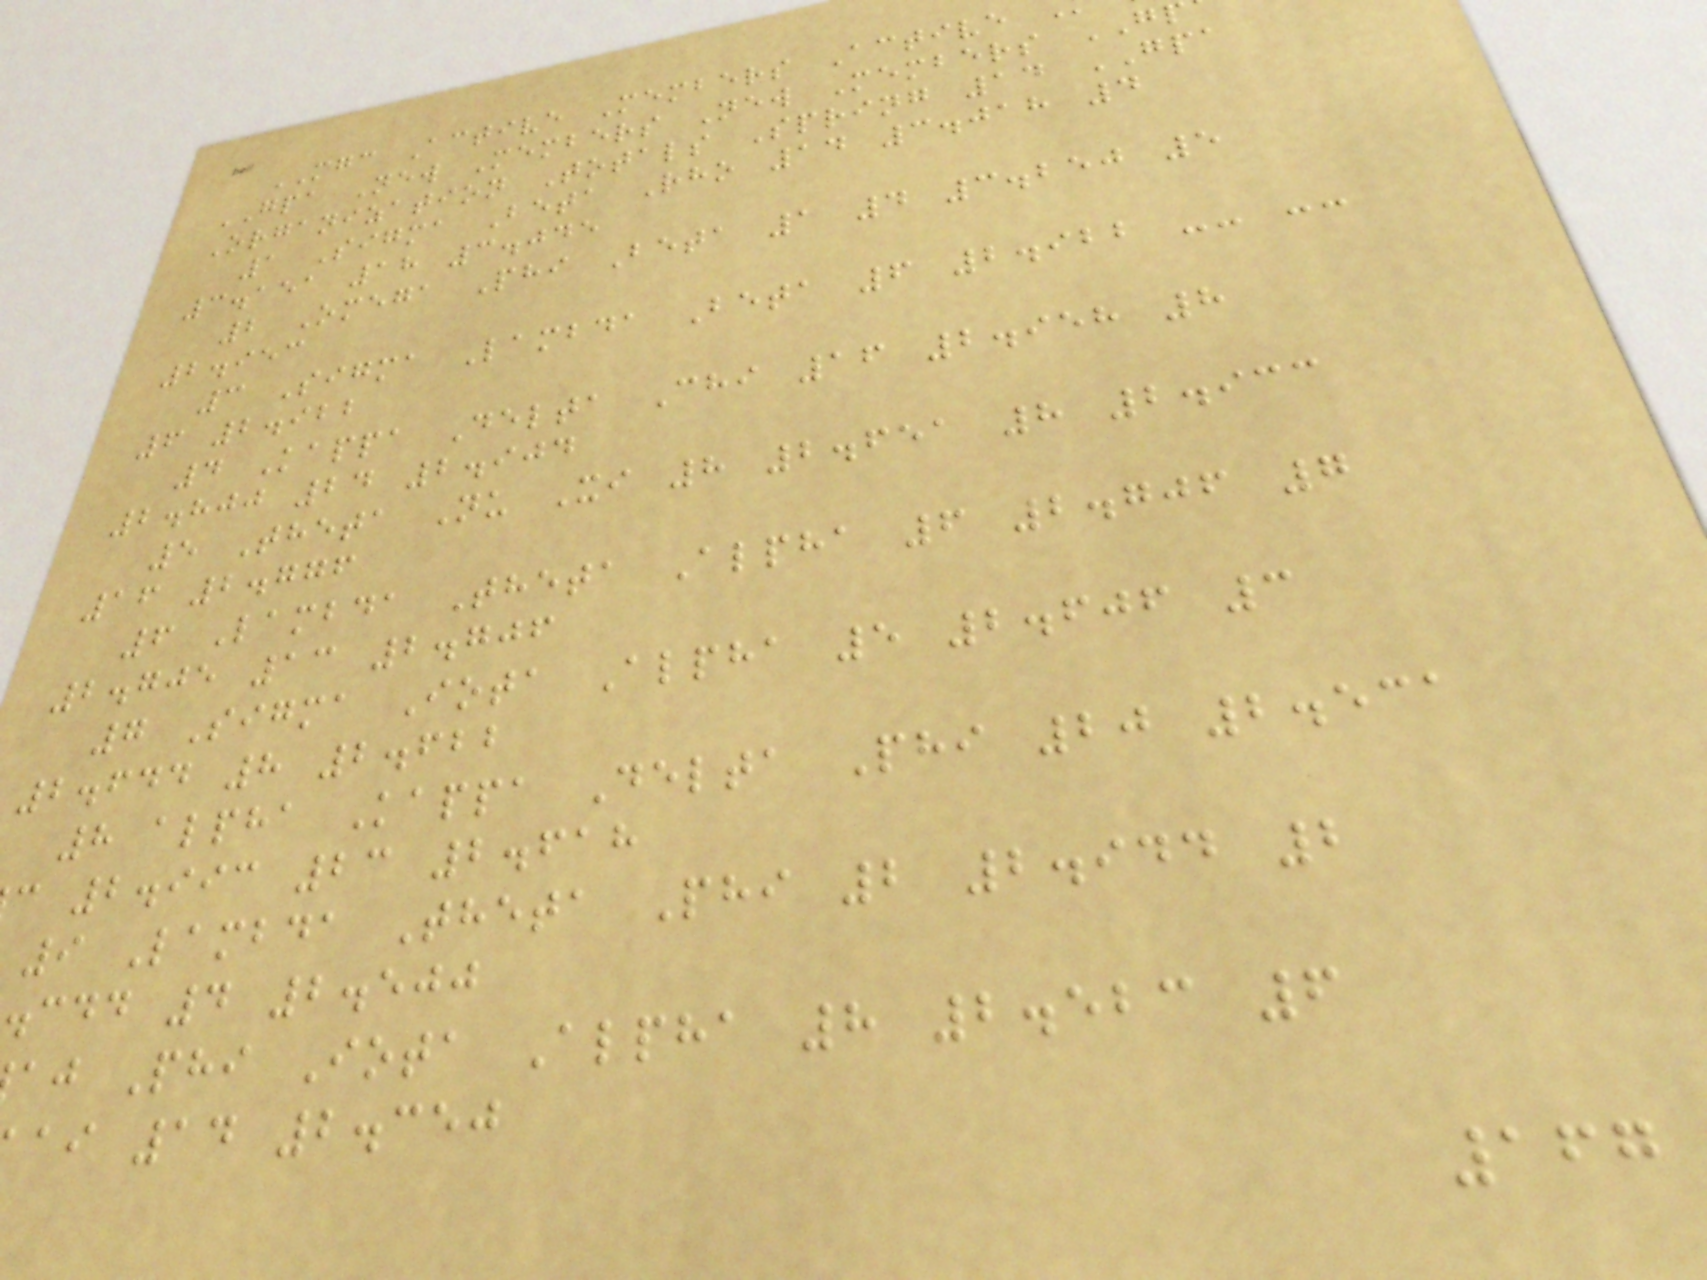MGC Active Members Active
GPA New Members New Members
Organization Totals Spring 14 GPA
1 Sigma Beta Rho 14 3.018 4
3.151 18 3.045
2 Omega Phi Beta 1 4 3.250 5
2.953
3 Sigma Lambda Beta 6 2.922 -- --
6 2.922
4 Kappa Delta Chi 16 2.958 8
2.800 24 2.904
5 Theta Nu Xi 8 2.651 8 2.933
16 2.776
6 Lambda Theta Alpha 6 2.706 7
2.705 13 2.706
7 Sigma Iota Alpha 5 2.606 3
2.644 8 2.622
8 alpha Kappa Delta Phi 20 2.531
c 2.993 23 2.618
9 Lambda Theta Phi 2 2.944 2
.cdd 4 2.500
aj Phi Iota Alpha 8 2.523 6
ai 14 2.350
167
